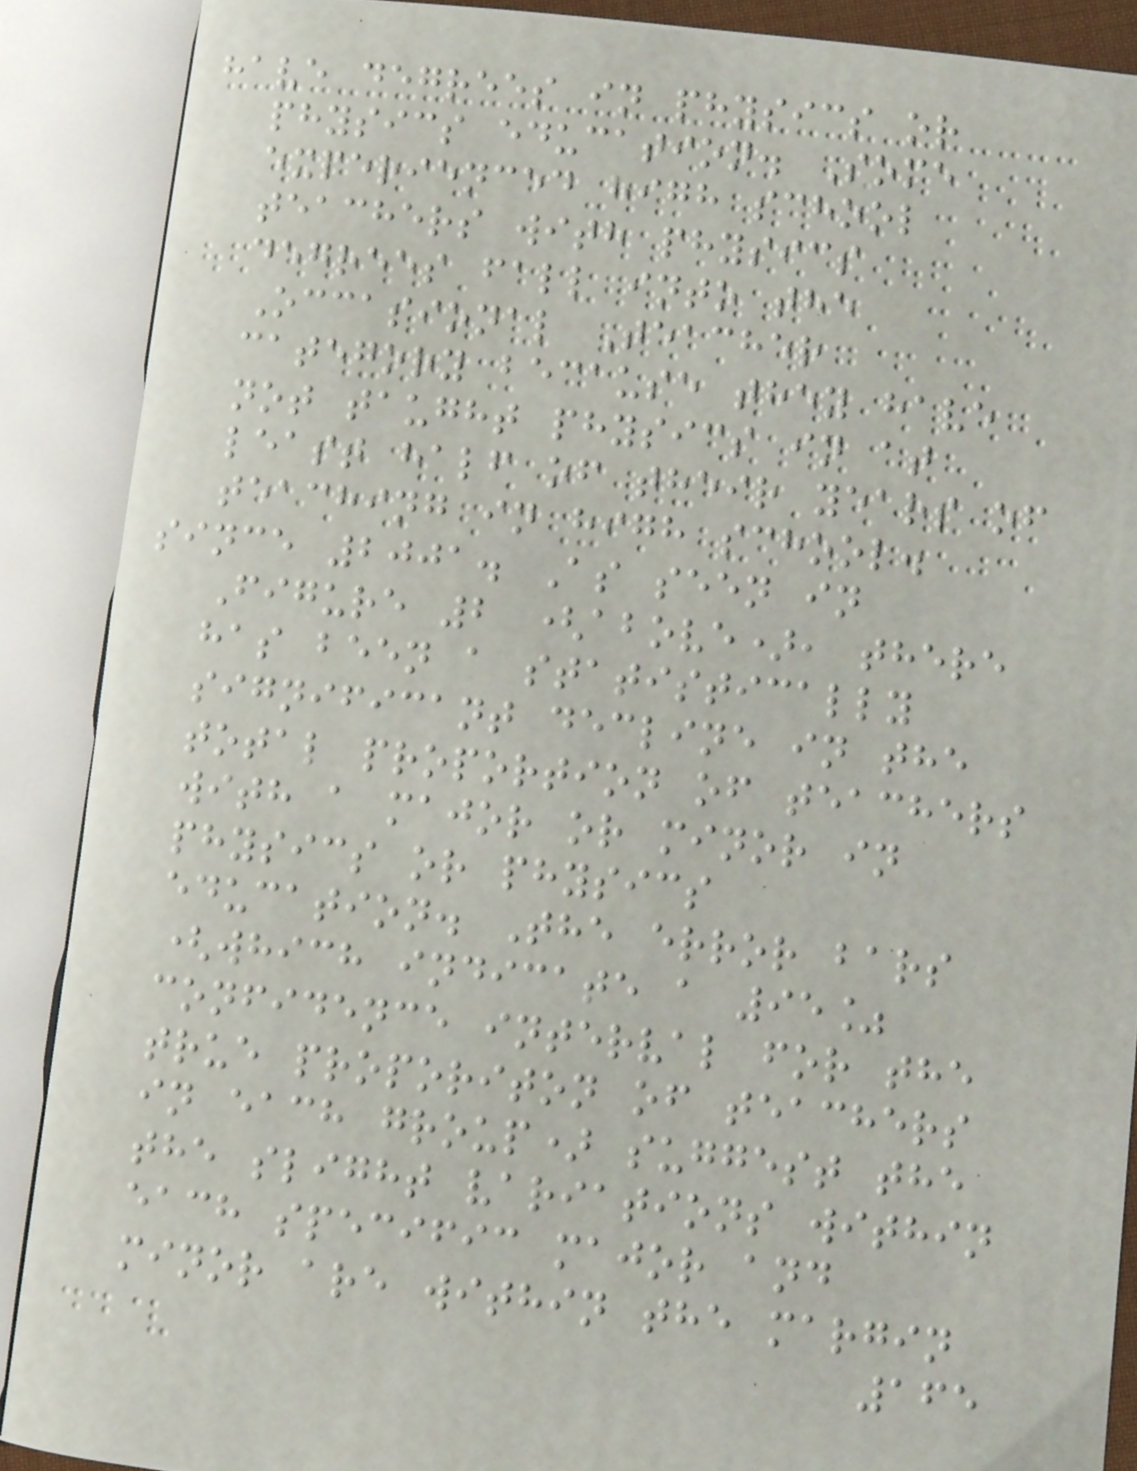have degrees in physics or
physics education. Some
experienced high school
teachers with physics
degrees fall into the
Occasional Teacher
category because they have
not taught physics in at
least half of their years of
teaching in high school.
since 2001. As seen in
Figure 2 (above), there
has been a statistically
significant decline in the
total proportion of teachers
with a major or minor in
physics or physics
education. The error bars
(which indicate a 95%
confidence interval for the
true proporiton of teachers
in each group) suggest the
the slight variations within
each specific major and
minor are within the margin
165
